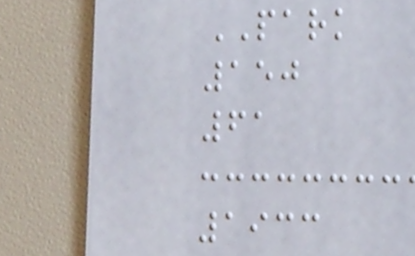PARK
150
61
1933
